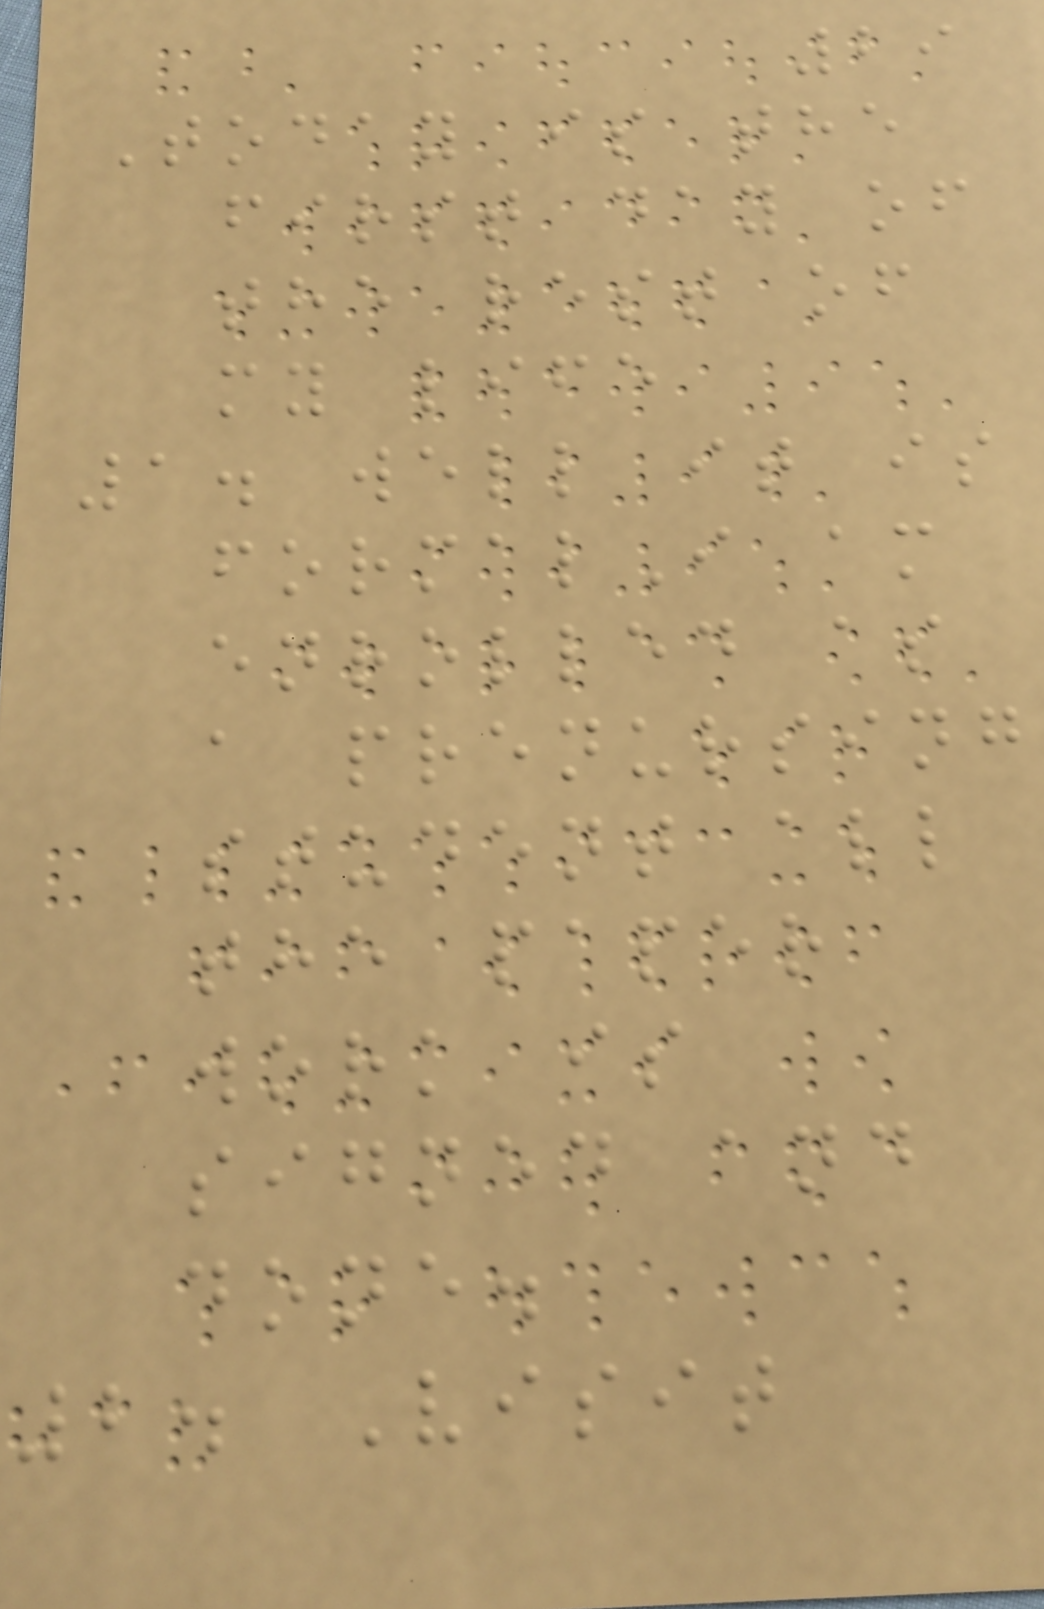29
Today is the
first day of
the rest of
my life
1. well it is
formalI am
enrolled as
a prenursing
student all
the paper
work is
signed and
done.
2. Visit
